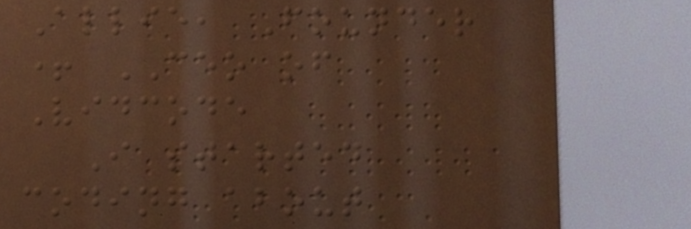Allie, Founder
+ CEO of
Vidcode
I started
coding about
